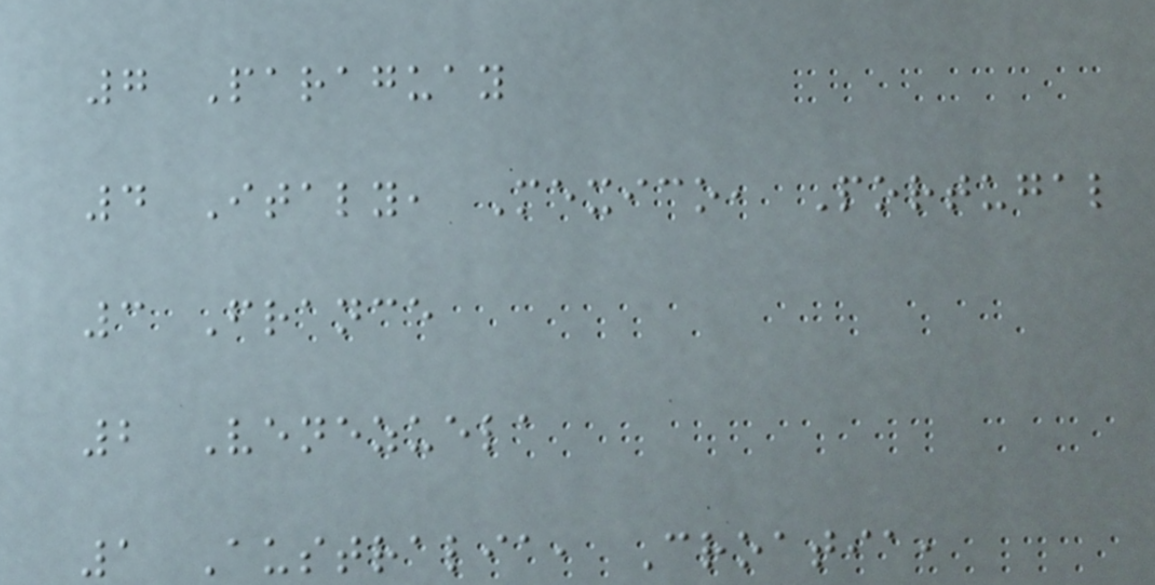7 Paraguay
4 Italy, Mexico, Portugal
3 France
2 Venezuela
1 Australia, Croatia,
